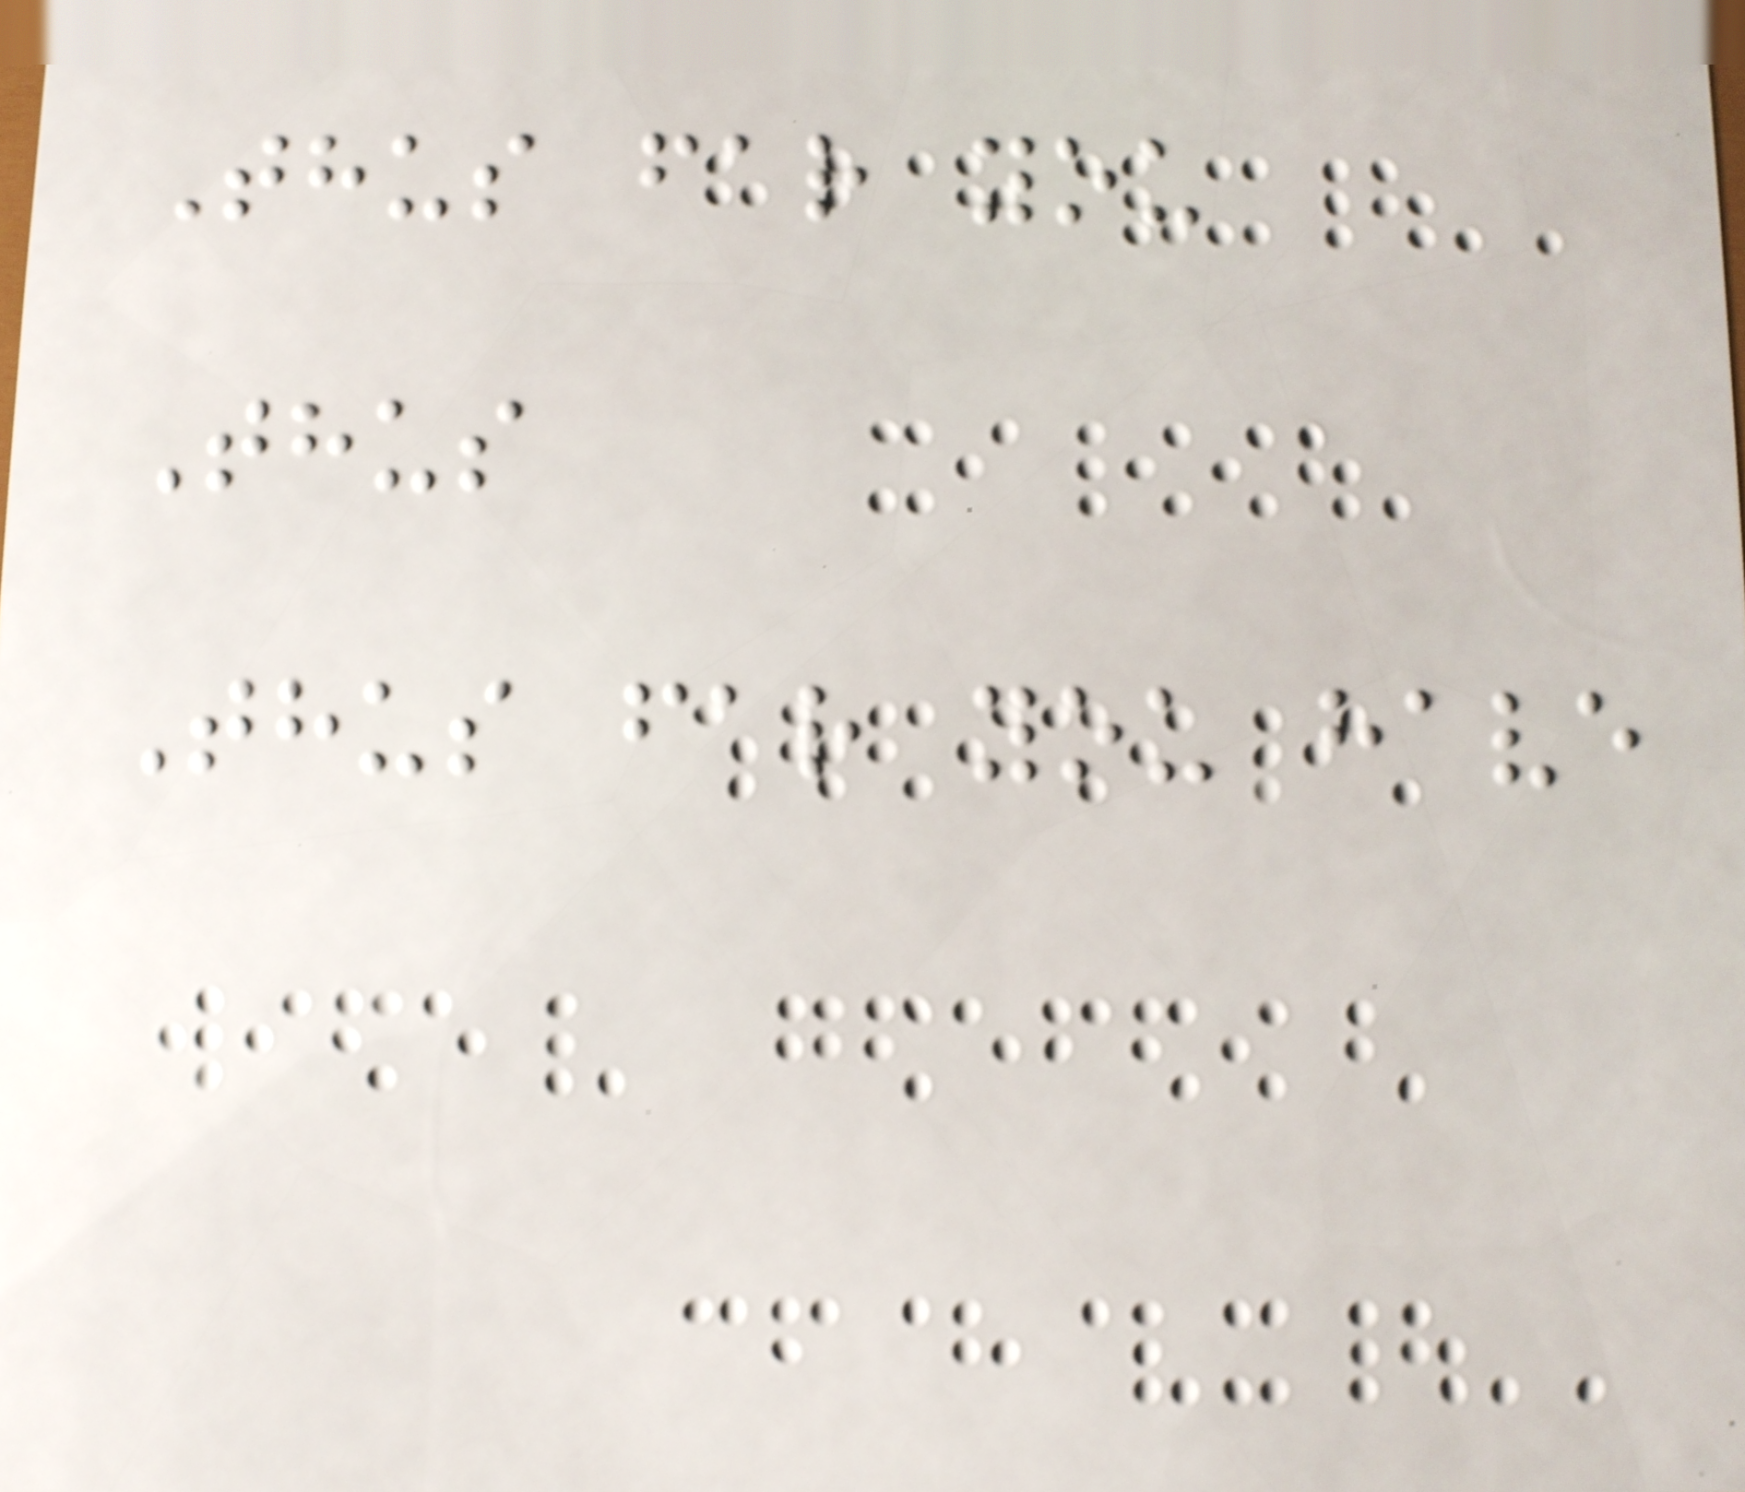Thus far you
Thus
Thus far you have
